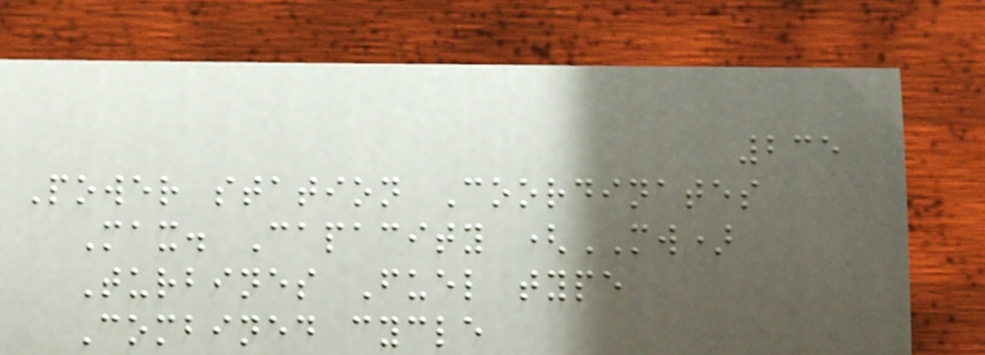235
Power station Coordinates
Max. Capacity (MW)
Turbines Fuel type
Combined cycle
